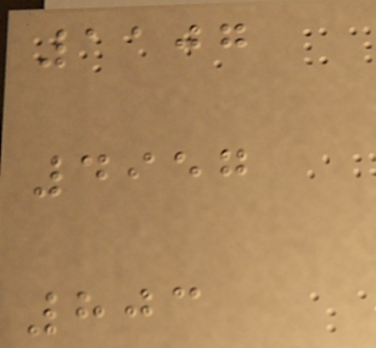1107
4957
803
